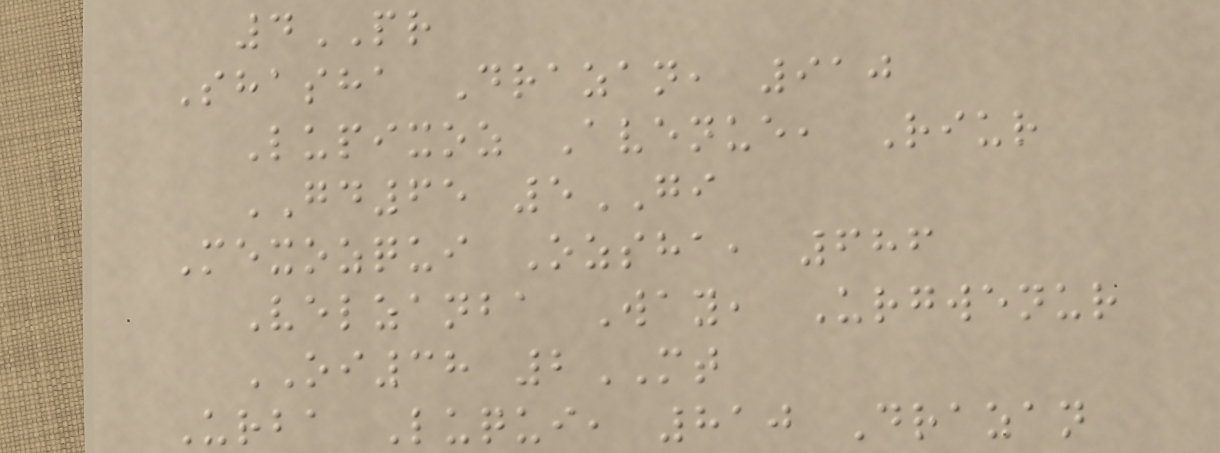4PR
Shasha Drazan, 910
Lupixoz Avenue, Riur
GD65 5GI
Mexozqui Ozsha, 686
Velzanba Way, Urgwenur
OI38 2MT
Urba Luqui, 810 Drazan
